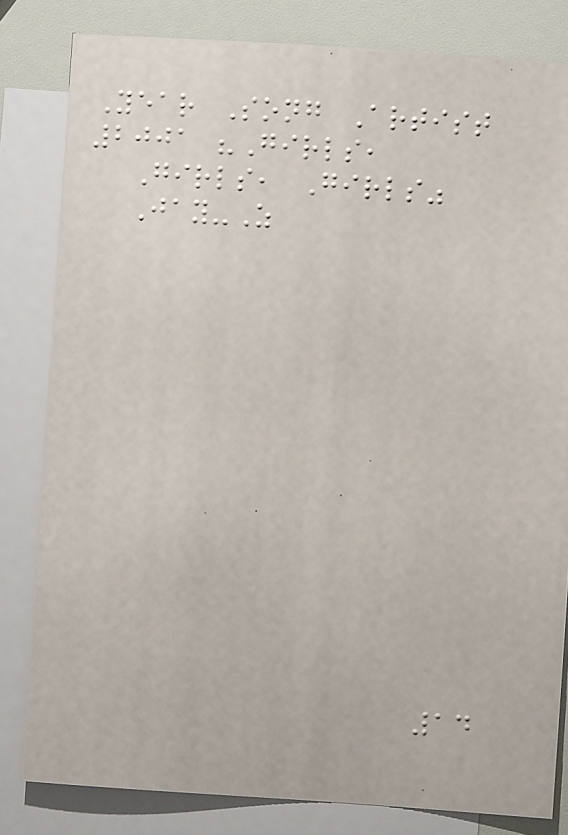Year Song Artist
2001 "Girls,
Girls, Girls"
Jay-Z
14
